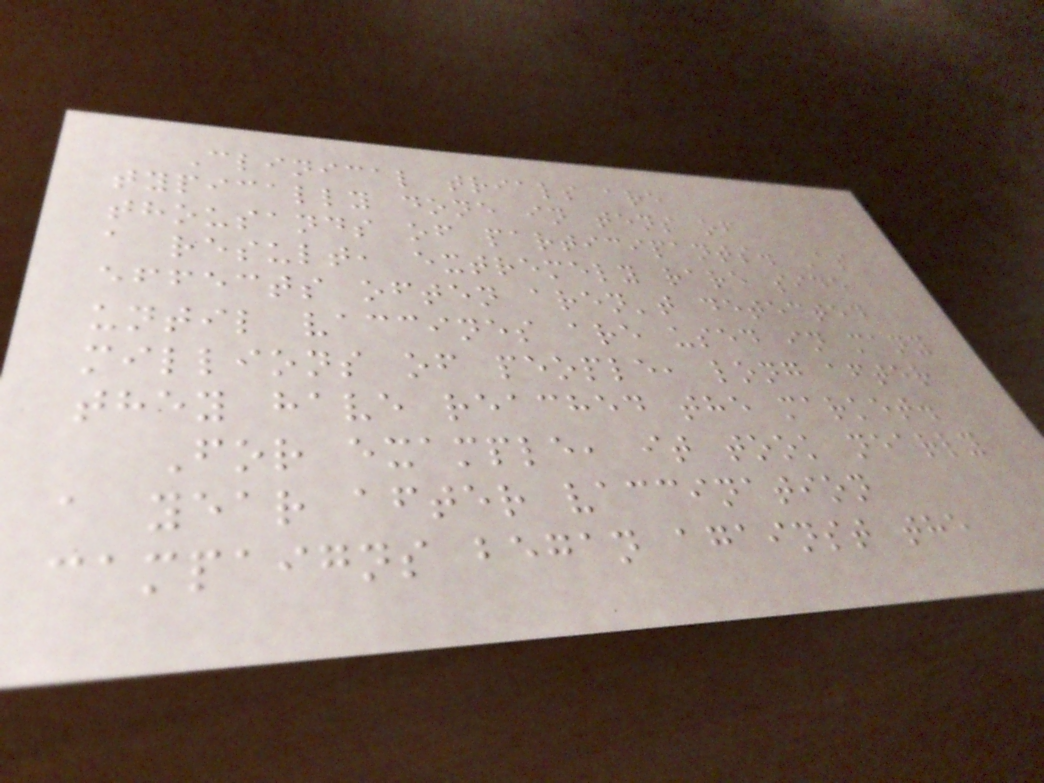Clinical trials are
typically done in tens of
thousands of participants. As
a result, extremely rare side
effects often aren't detected
until vaccines are used in many
millions of people, long after
they have reached the market.
For example, it took nearly
a year after vaccination
campaigns began against the
